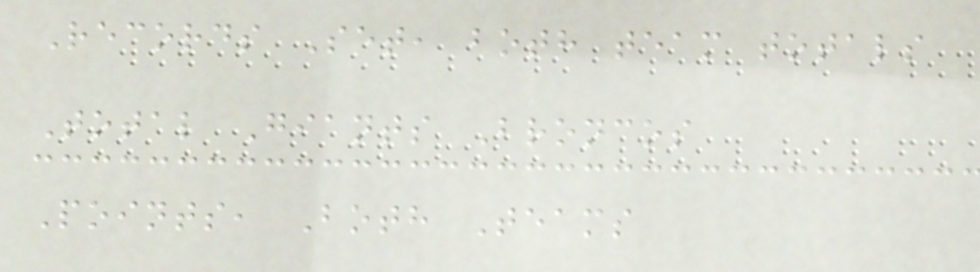Records Set, both team totals
Total Giants Broncos
Points, Both Teams
